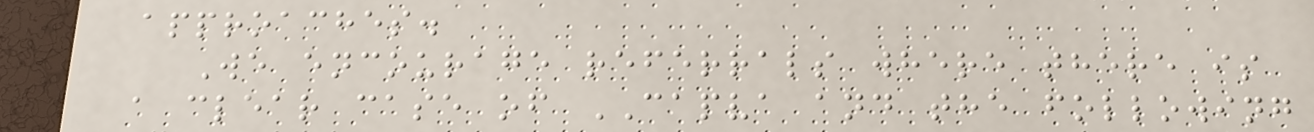approaches.
We encourage referrals where there is
a clear case of CAPVA and the following
